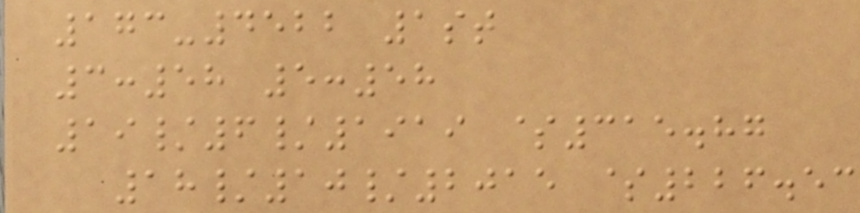173-4522 1st
3:58 5:58
19/6/1919 $315.87
18/10/2015 $226.53
